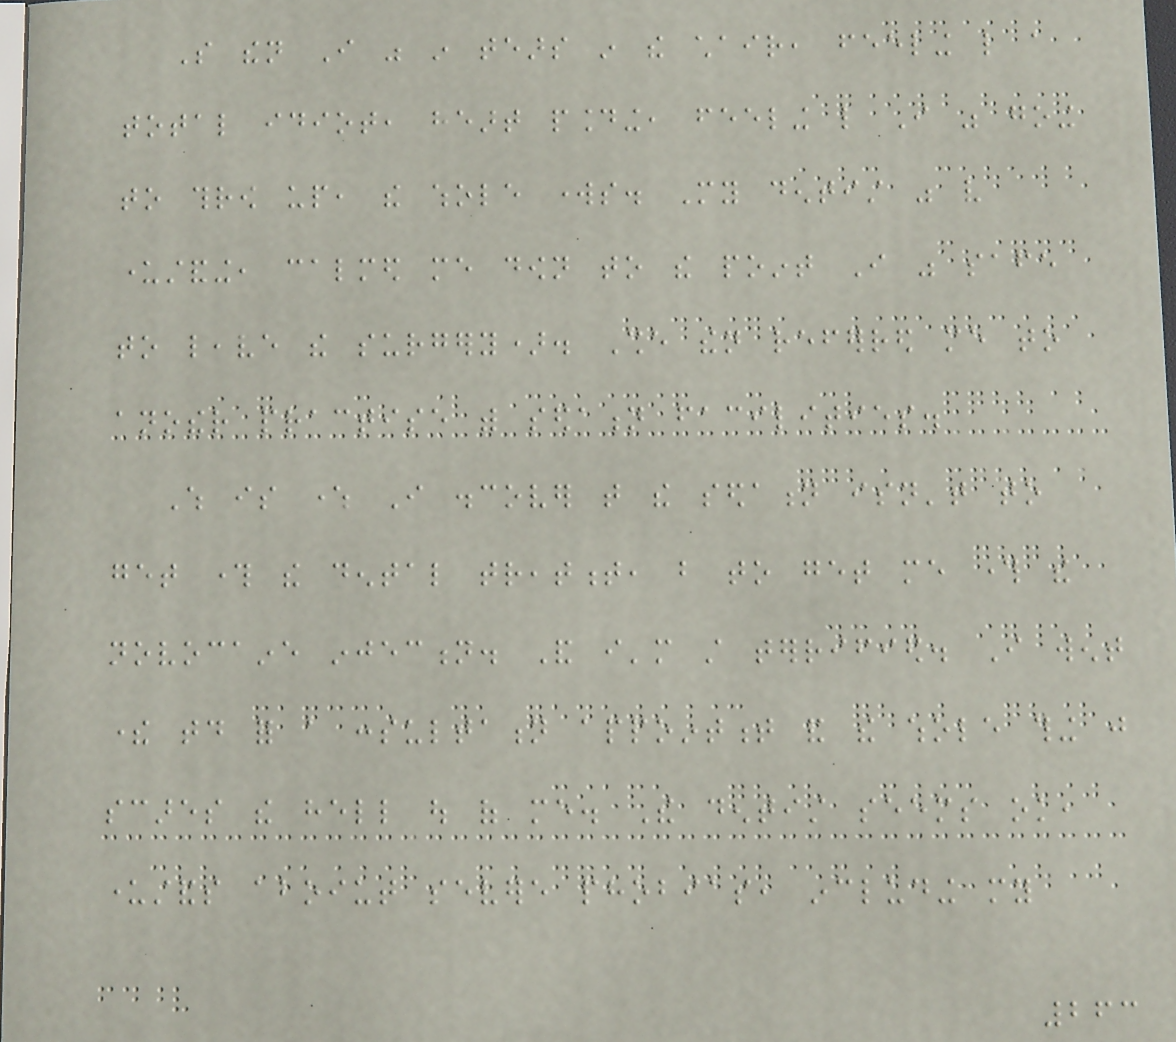So then I was in tears in the chair, feeling like a
total idiot, heart pounding, feeling like I was going
to throw up, the whole works. My dentist was very
understanding, calmed me down to the point I was safe
to leave the surgery). She then referred me to
another practise with sedation facilities.
Which is where I discover that the sedation isn't to
get through the dental treatment, but to get me through the
novocaine injection. And i'm still terrified. I went
there today for a consultation appointment and the whole thing just
scares the hell out of me. The dentist seems ok,
understands aboiut severe phobias, including my
263
